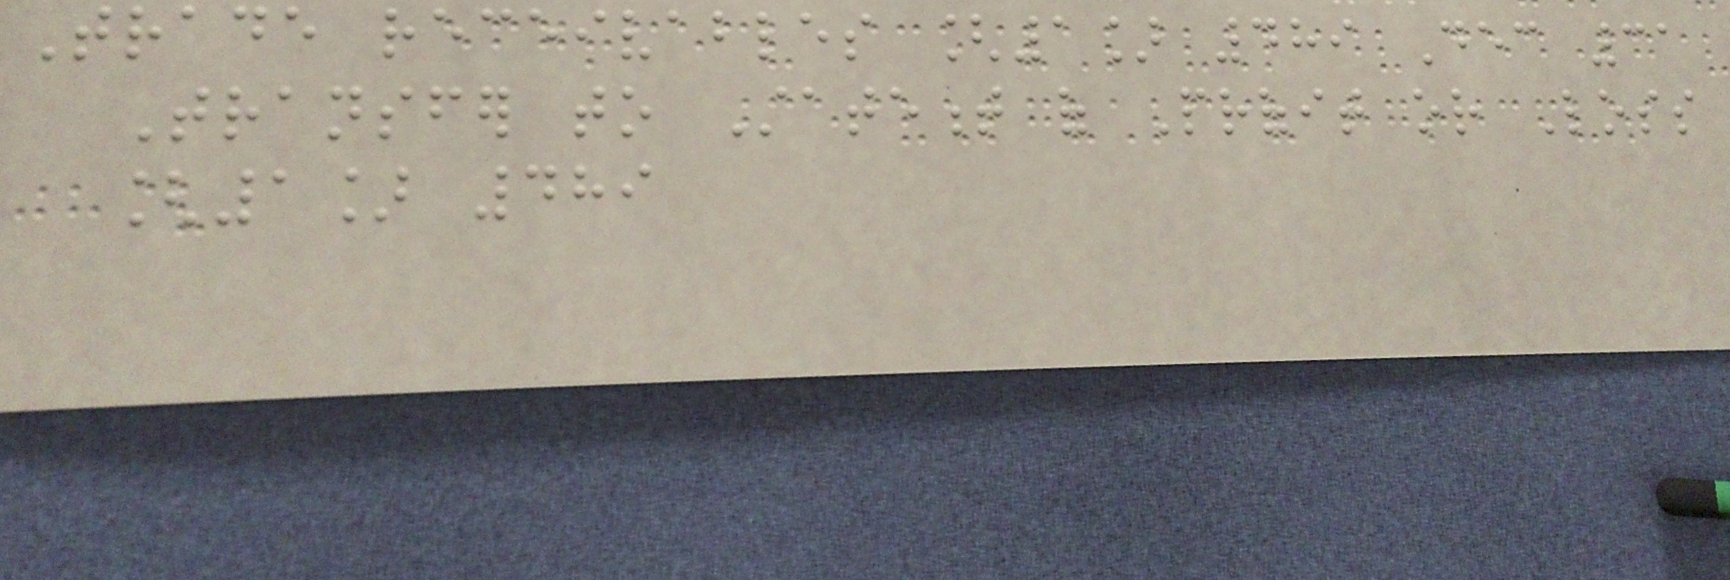Trade receivables [1] 489 Dec 31
Transfer to Statement of Profit or Loss
[1] 489
